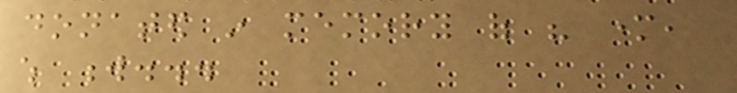donated in memory of his mother,
which w...
